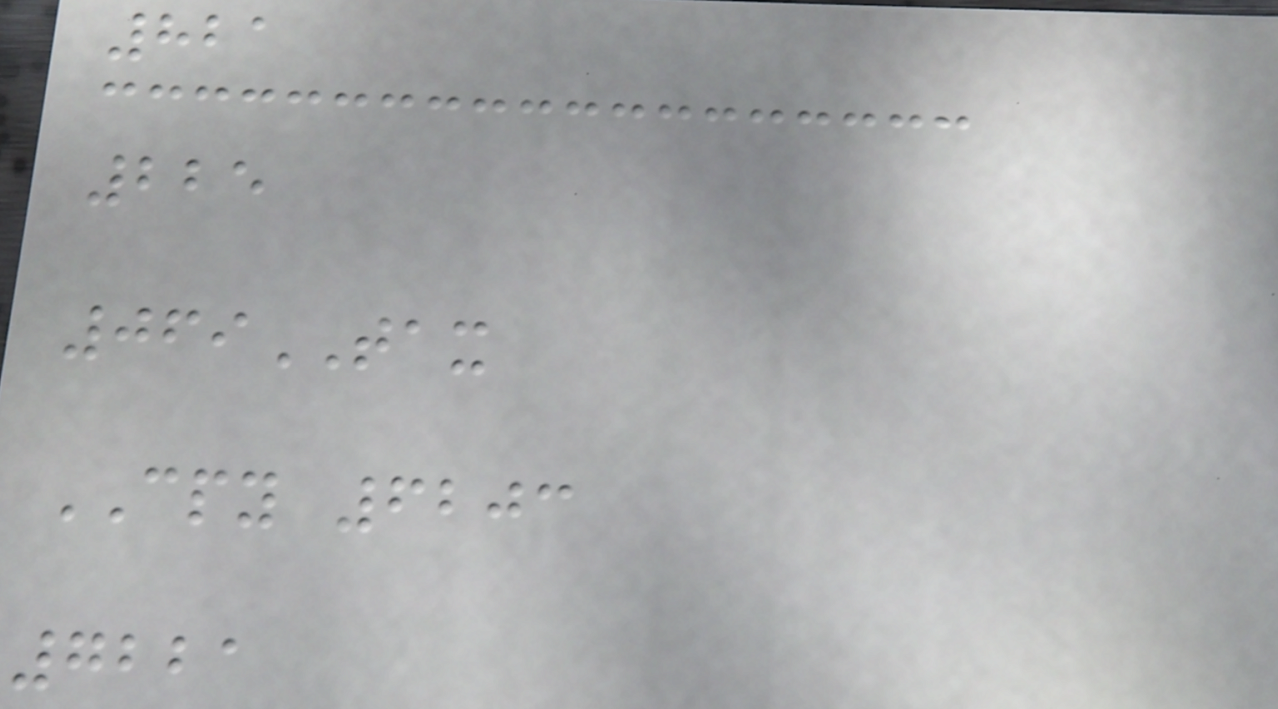821
225
069TAX
CPY 6203
7221
